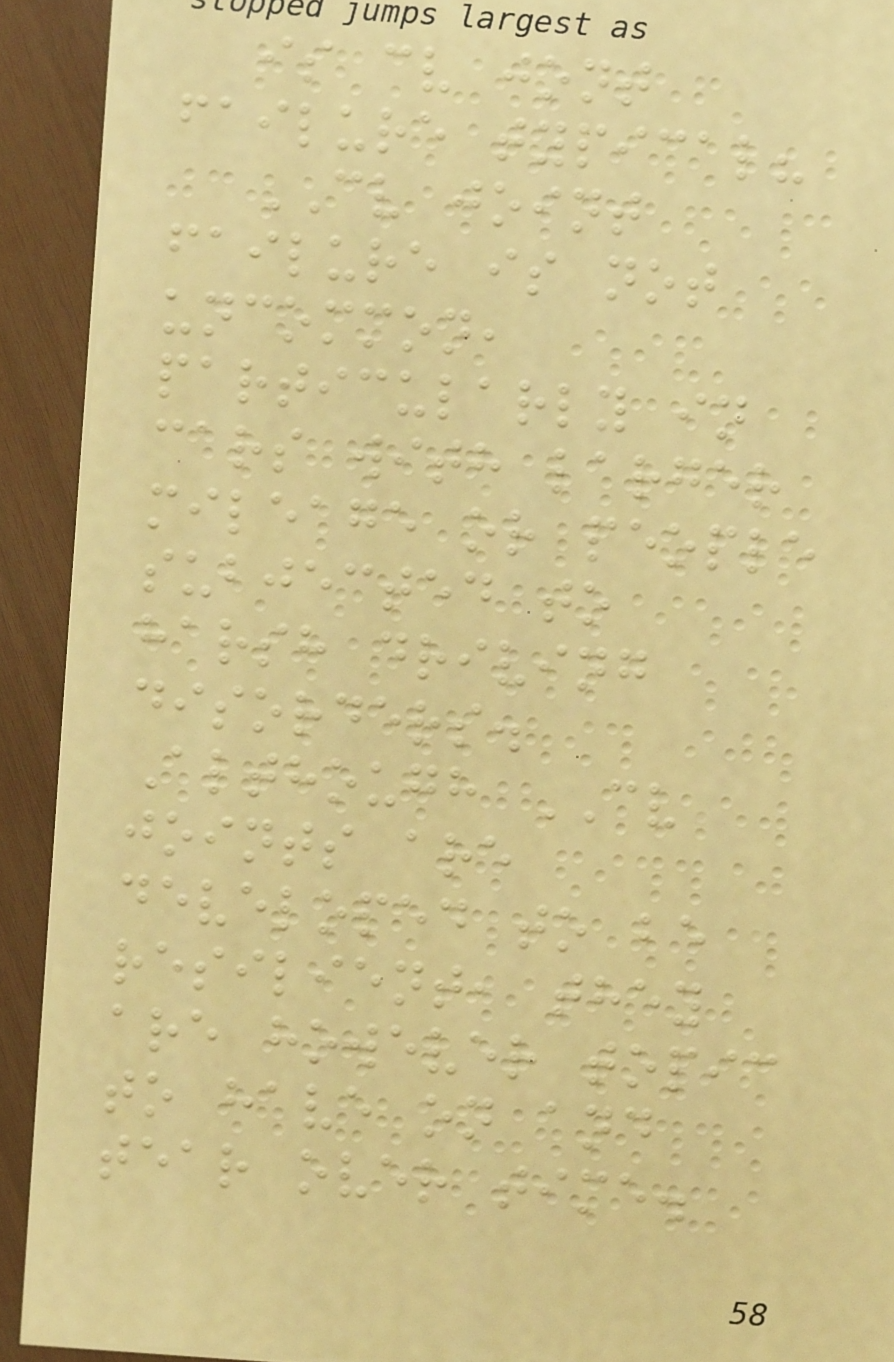is cv jont
failure typical?
CV joint
failure is not
uncommon,
particularly in
cars with larger
mileage or people
subjected to
harsh driving
disorders.
Although CV
joints are
developed to be
resilient, they
are however topic
to have on and
tear over time.
